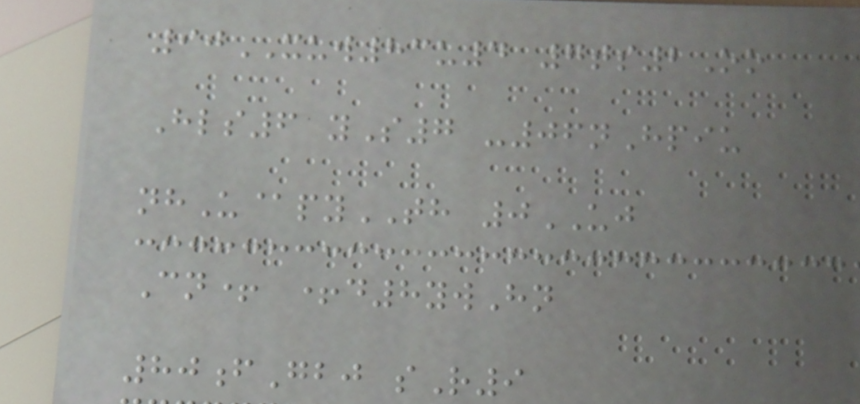90XUW83u4 7ts2Oo
Hls6 yS7 -06nHpiu
nhU@pyTH 0UJ
Cn+ +d8ywHn
80fGbj sR9
